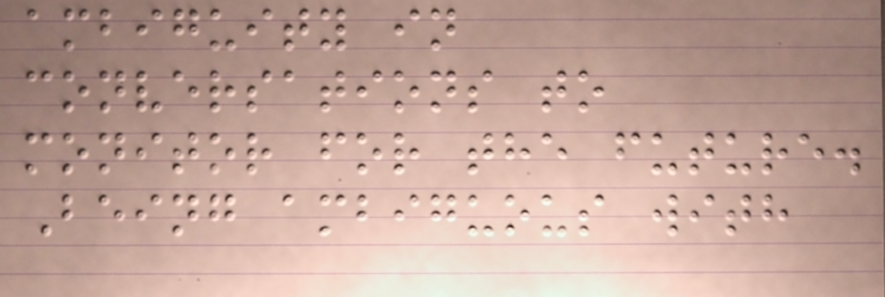ambiguity in
conversations to
monitor for the future.
Being ambiguous with
